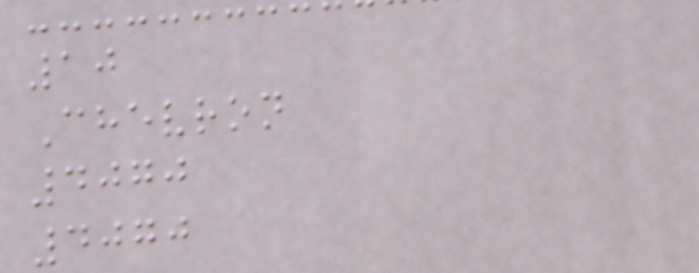10
Chevron
4070
4070
